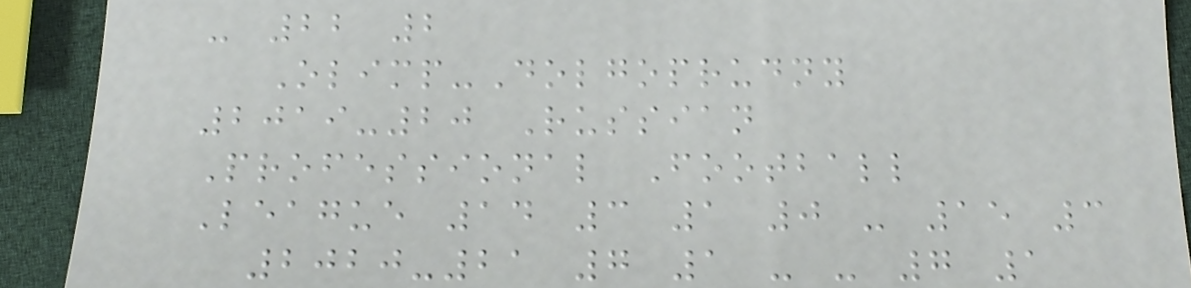- 22 2
Olimp-Dolgoprudny
2019-20 Russian
Professional Football
League 14 3 1 0 - 15 3
2020-21 7 1 - - 7 1
